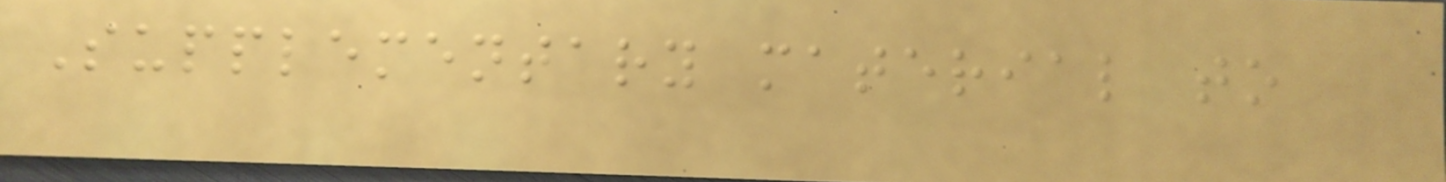Supplementary material to
